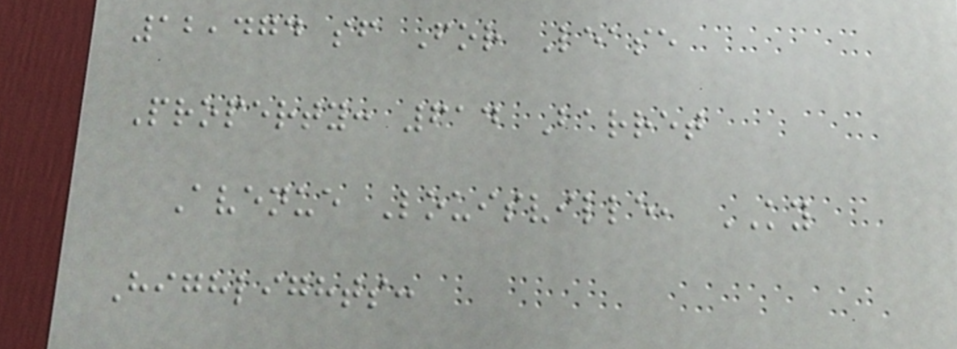12,474 sf For Lease
Property: 614 Barret
Avenue Louisville, KY
Highlights:
